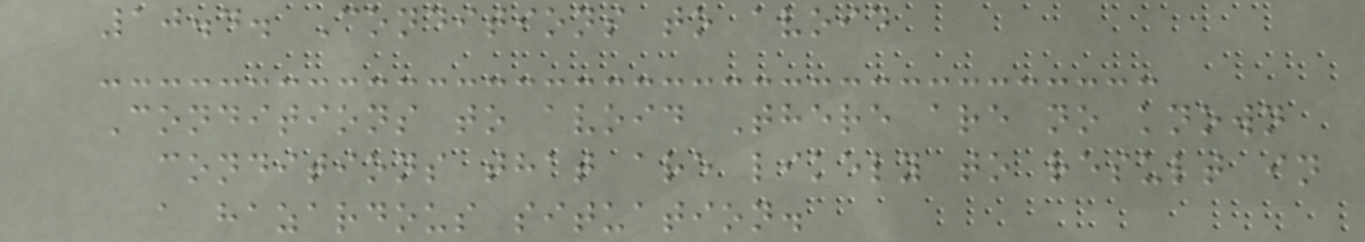10.4. Conditions to avoid
Conditions to avoid There are no known
conditions that are likely to result in
a hazardous situation.
